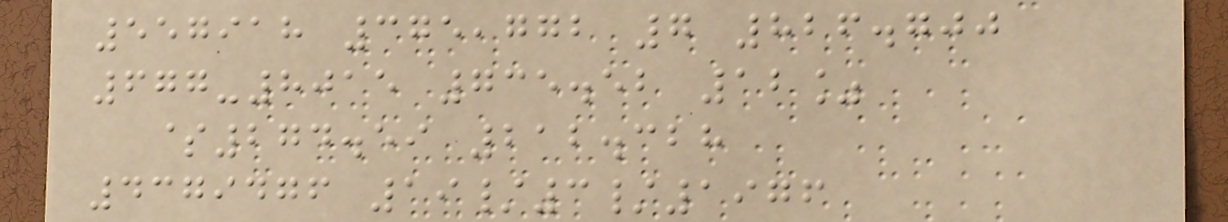557918 375,772 7 826.700
677-8015 735.52 12%
$274.59 212.328
4379476 19/3/1976
